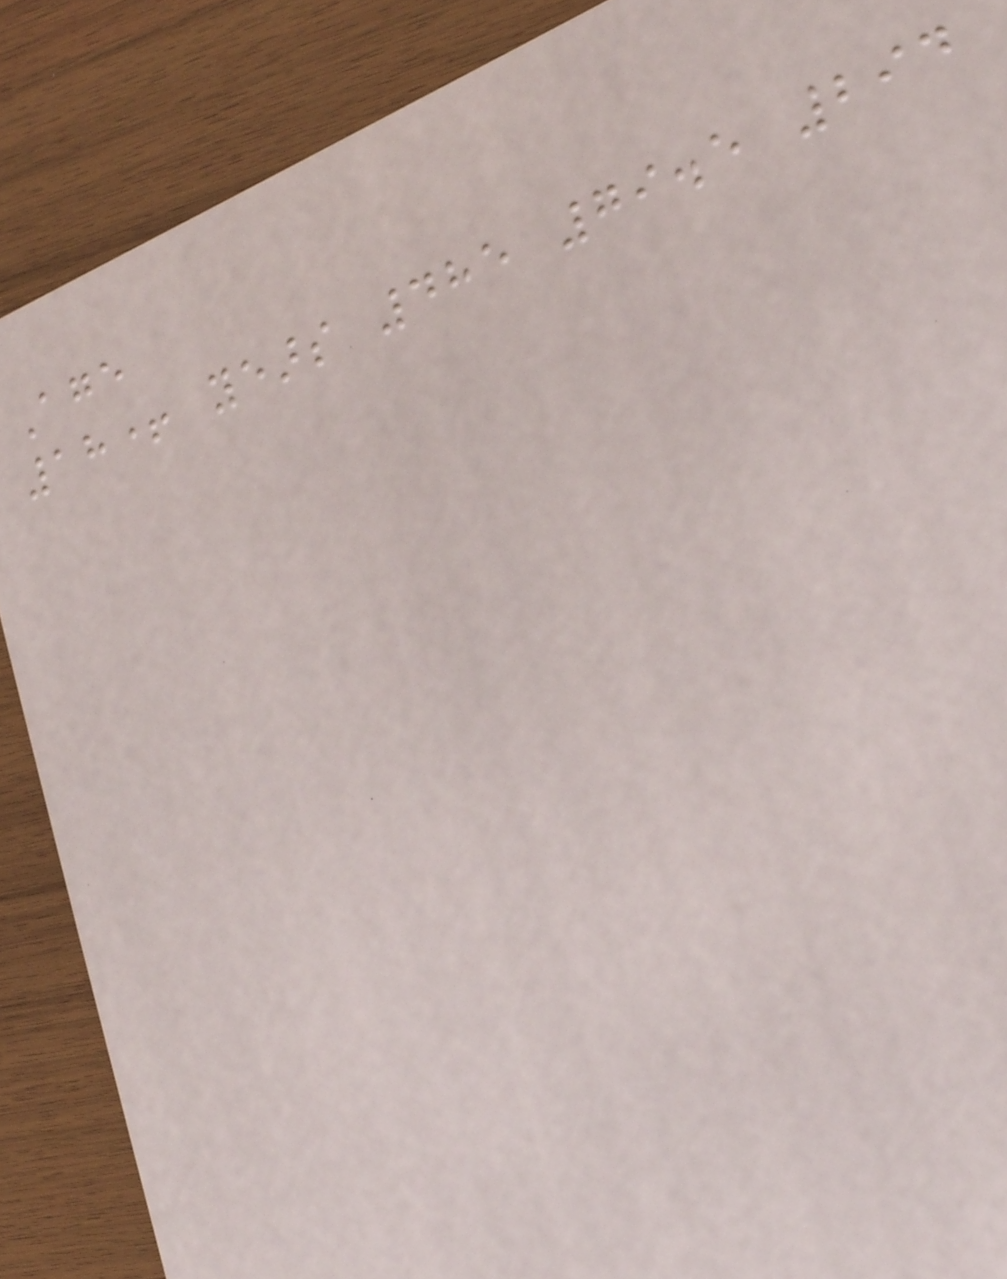Age
18+ years 485 79.5 294
